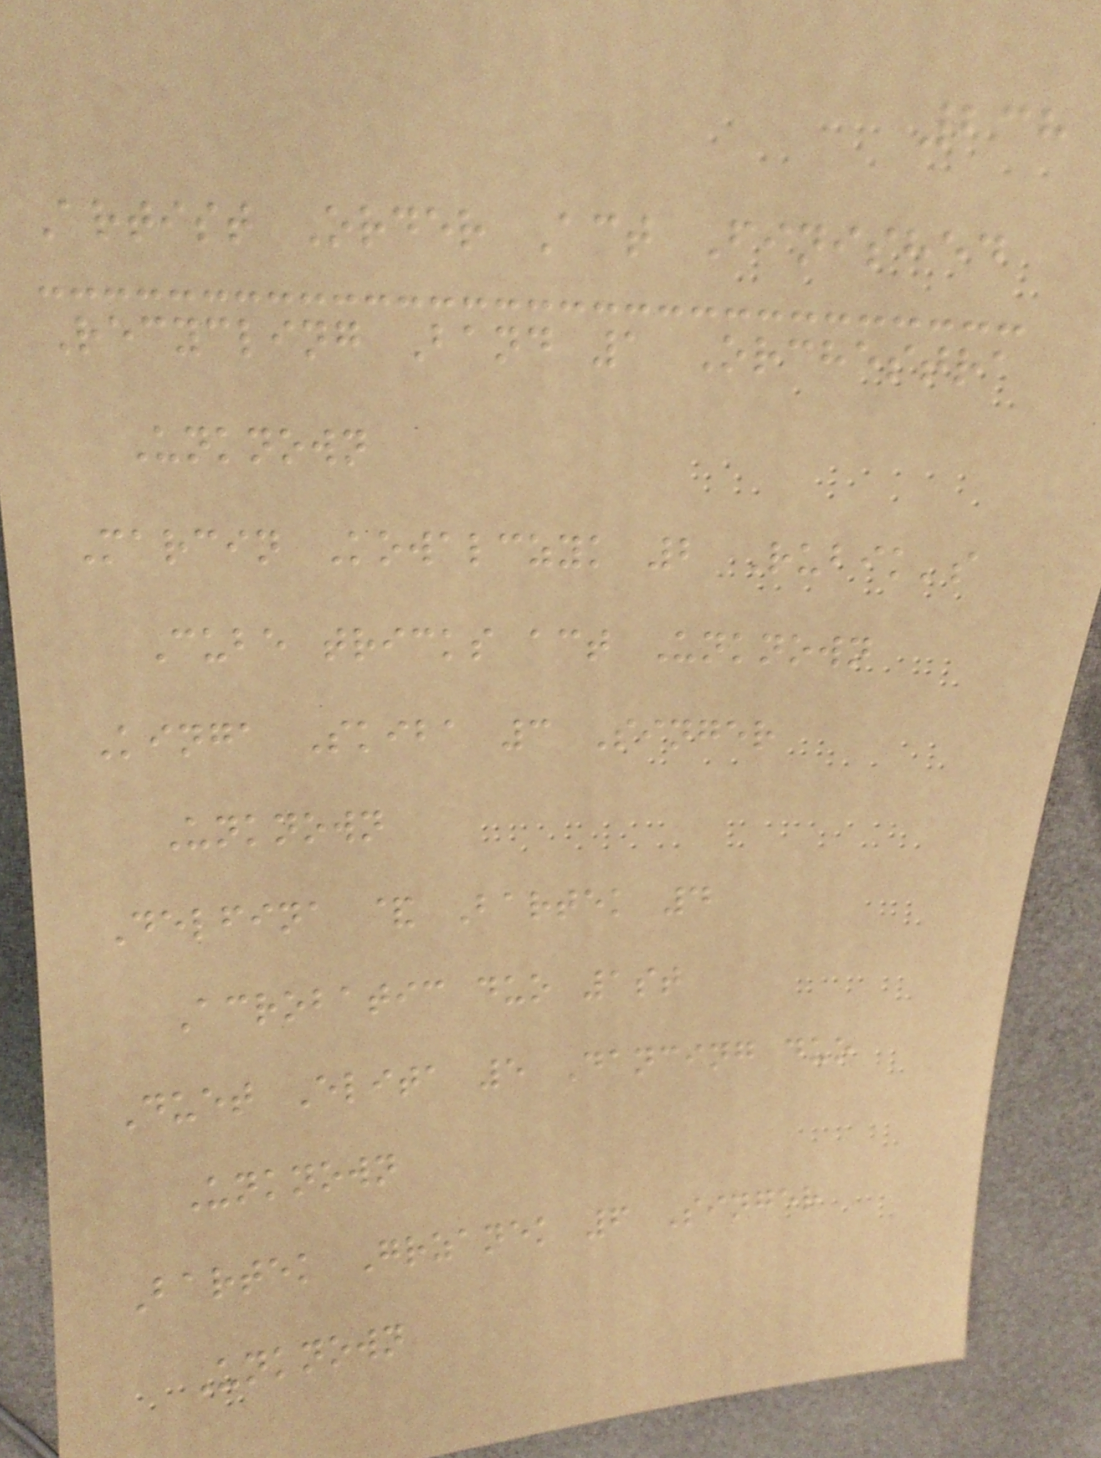238
Artist Order Act Finished
Recycling Band 1 Orchestra
Unknown
Marcin Kowalczyk 2 Rubik's
Cube tricks act Unknown
Kinga Skiba 3 Singer
Unknown
Delfina & Bartek 4
Acrobatic duo 1st
Duet Elita 5 Dancing duo
Unknown
Bartek Grzanek 6 Singer
Unknown
